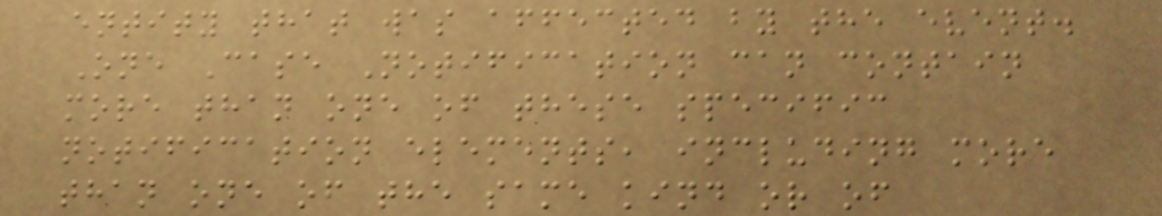entity that was affected by the event.
One Case Notification can contain
more than one of these specific
notification elements, including more
than one of the same kind or of
